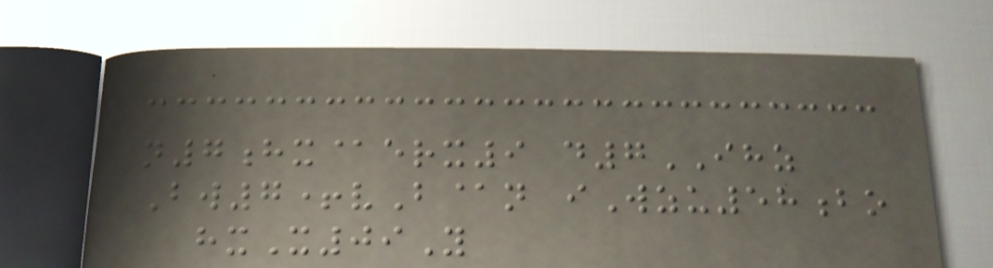n7hx@erx9 d7IHZ
Bw7+vB@n iWzu58bo
hxX09Y
